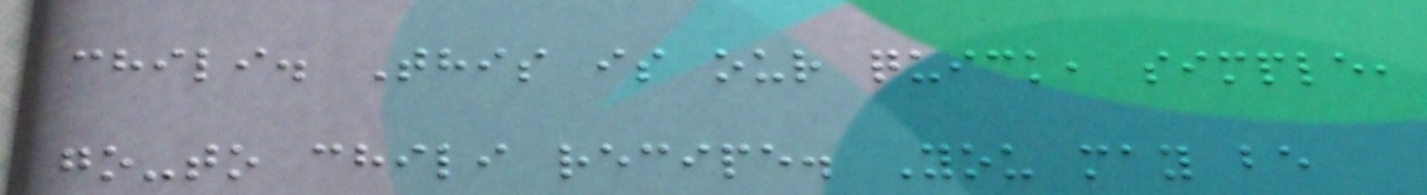chili. This is our quick, simple,
go-to chili recipe. You may be
